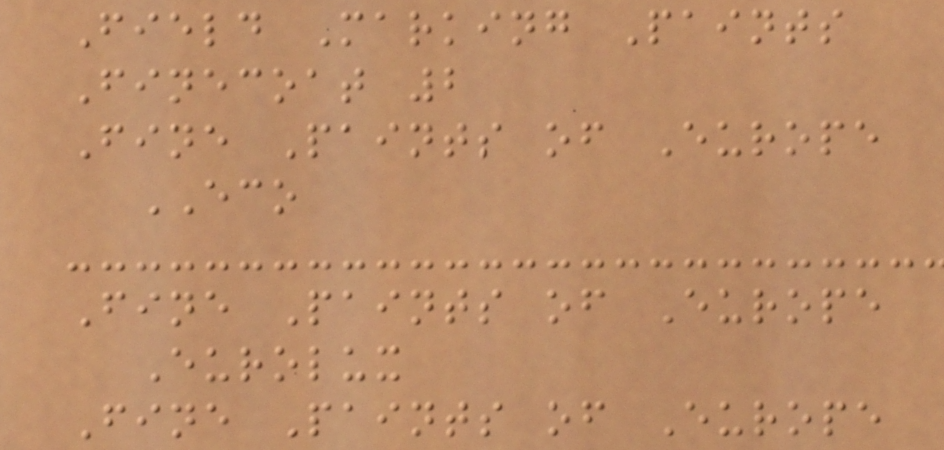Field Marking Paints
Finecoat 2
Fine Paints of Europe
ECO
Fine Paints of Europe
Eurolux
Fine Paints of Europe
